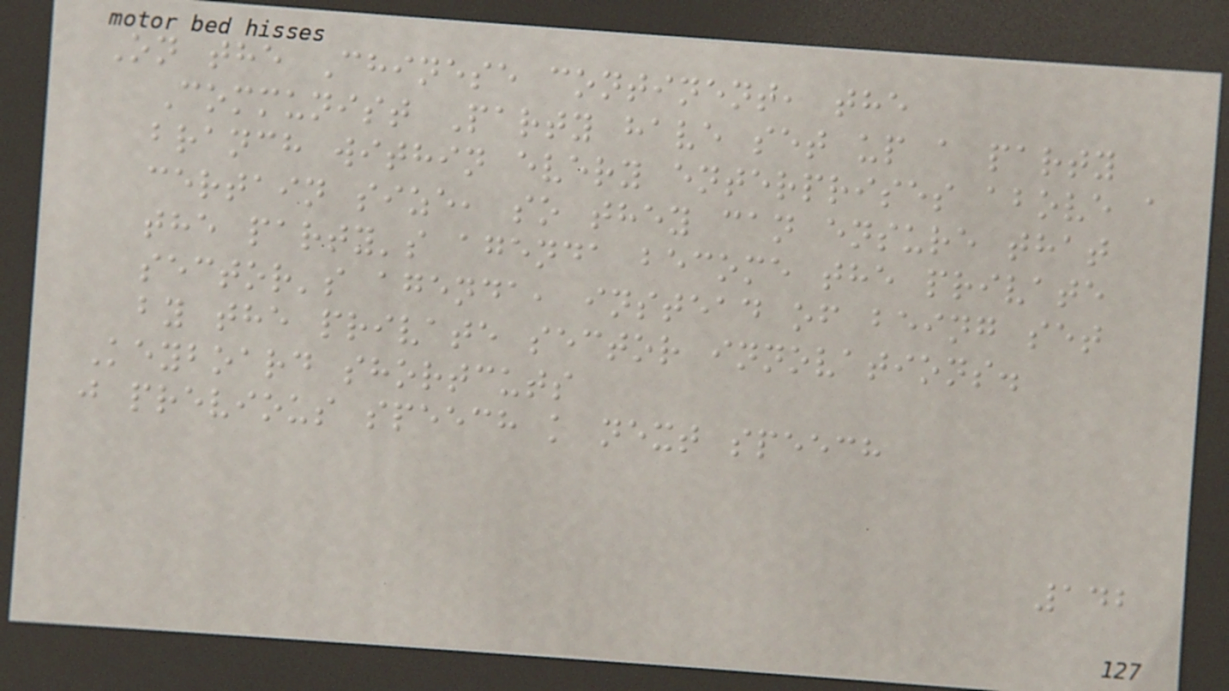On the Chinese continent, the
Communist Party have set up a party
branch within every enterprises above a
certain size, so they can ensure that
the party's agenda become the private
sector's agenda, instead of being set
by the private sector innovations.
Keyboard shortcuts
j previous speech k next speech
142
